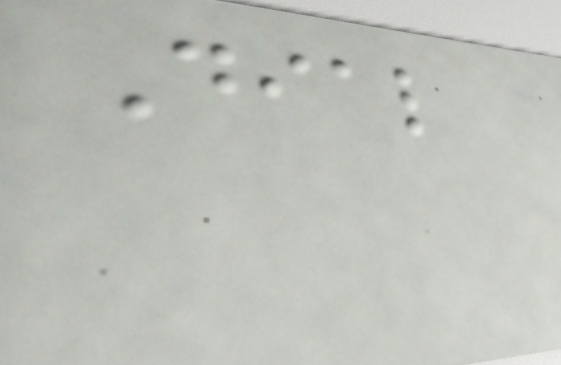Dial
